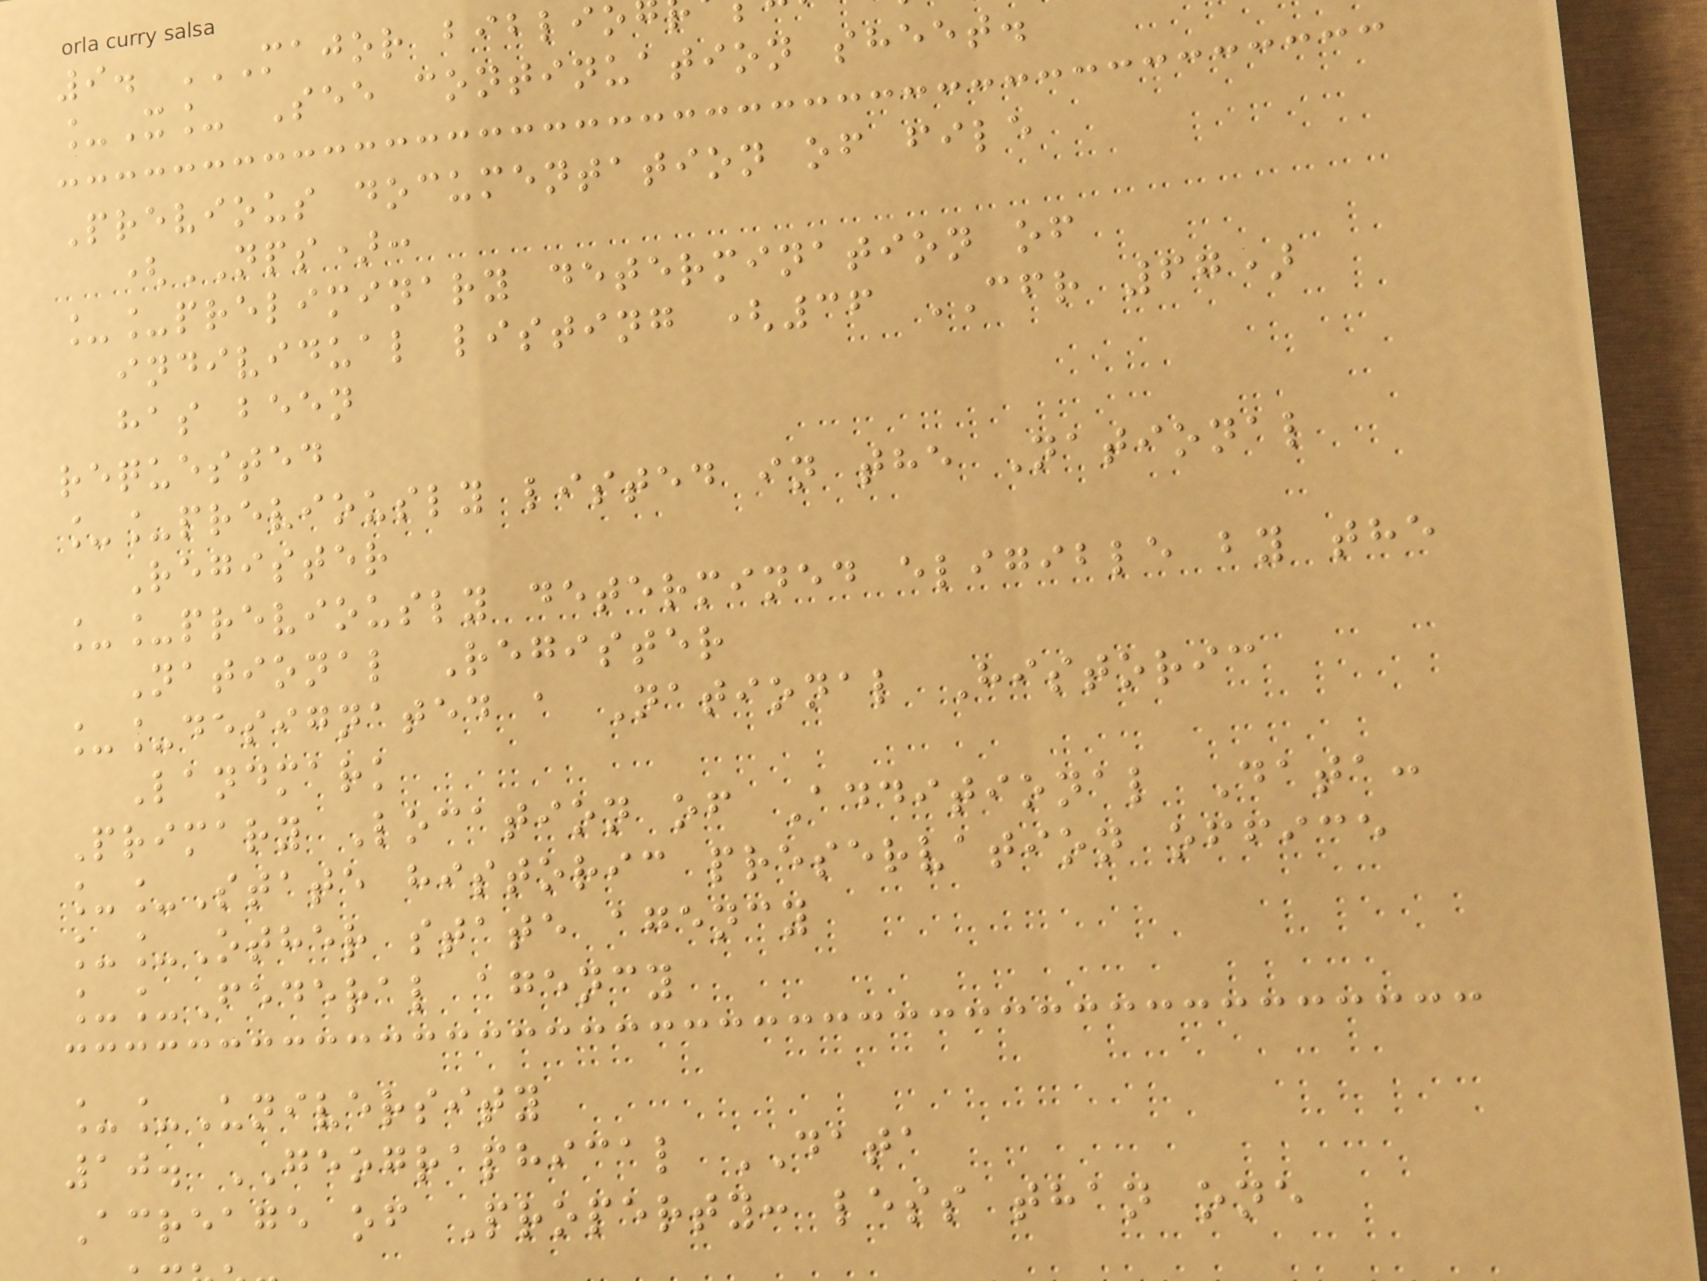_X_ See continuation sheet.
Previous documentation of file
(NPS):
__preliminary determination of
individual listing (36 CFR 67)
has been
requested
__previously listed in the National
Register
__previously determined eligible by the
National Register
__designated a National Historic
Landmark
Primary Location of Additional Data:
__State historic preservation office
__Other state agency
__Federal agency
__University
10. GEOGRAPHICAL DATA
Acreage of Property: less than one
